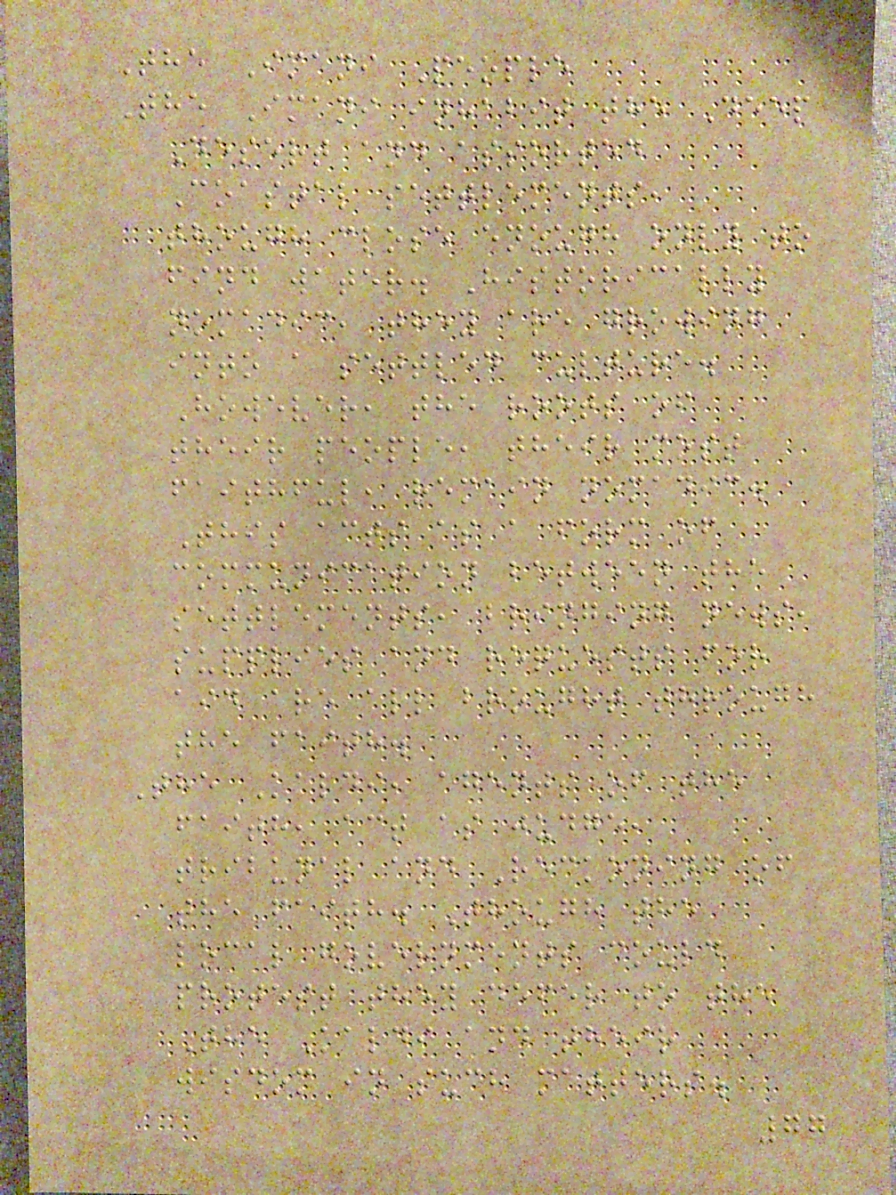The Imani People
The Imani inhabit the Deep
Desert and assorted
Coastal settlements,
though close enough only to
find water. Historically
nomadic, they are growing
into a settled culture.
However, the roots of
their people, their most
faithful, remain nomadic.
This acts as a form of
communication between the
settlements, bringing news,
supplies and requests for
aid are all brought through
the faith.
The Kaldi, agents of the
faith, act as judge,
tribunal and Reckoning of
the faith. Though the
local governments could
protest they defer to the
The Kaldi and their
wisdom in such matters.
77
